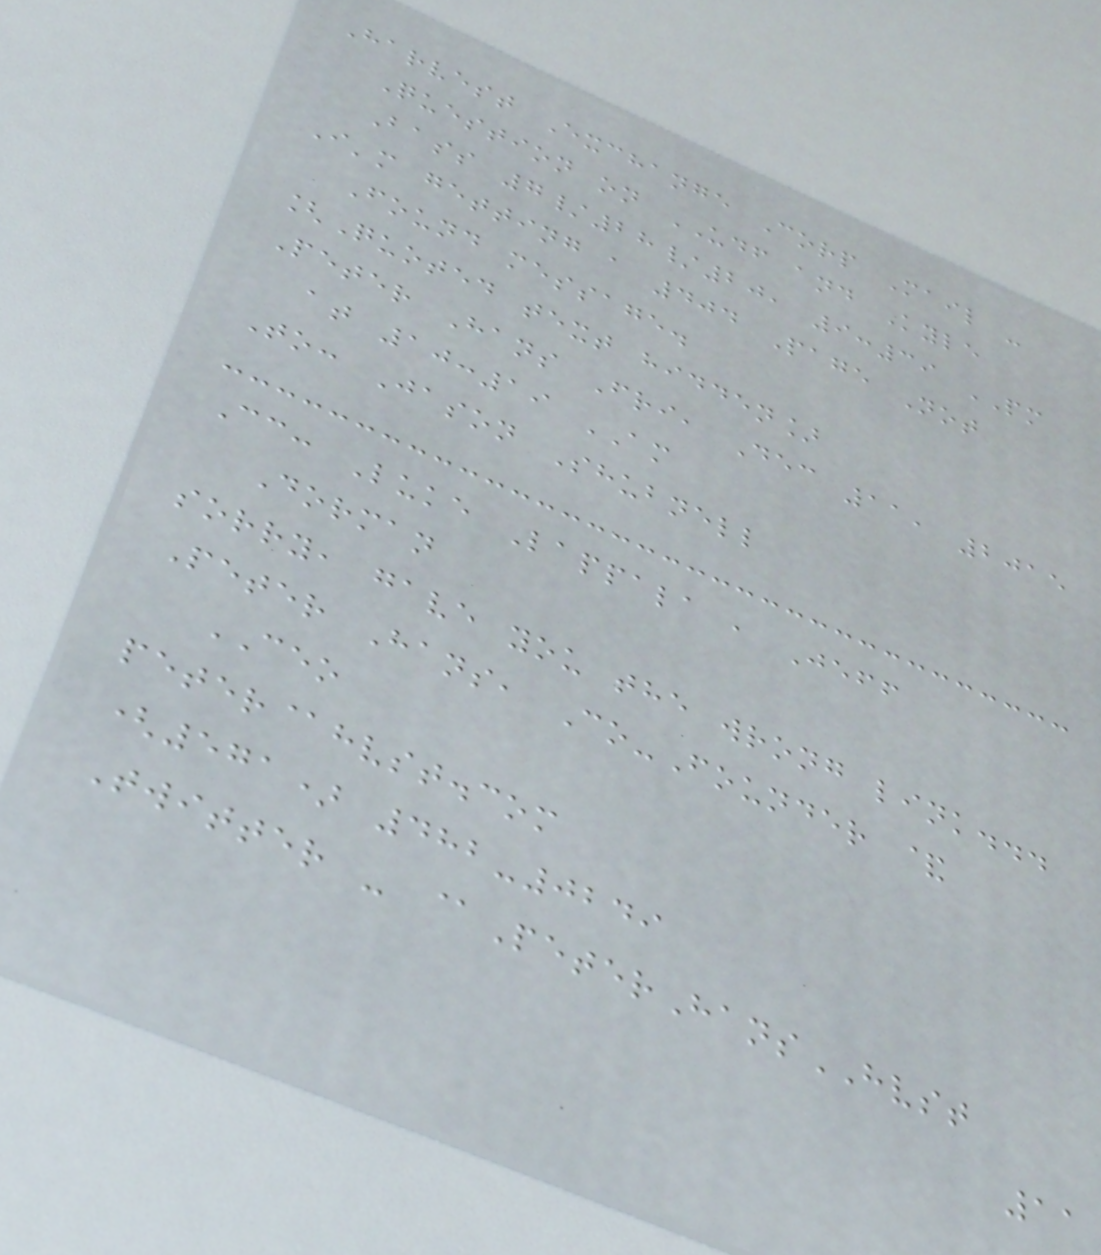Harvest Exchange Corp Mail -
Question on UDF and Kyle
Bass 7/28/20, 9:39 PM
I'm getting a 404 Page Not
Found message.
[Quoted text hidden]
Peter Hans Fri, Dec 11, 2015
at 10:19 AM
To: Jason Shubnell
Cc: Luke Lappala , Jeff
Dorman
sorry, gave you the wrong link...
Peter Hans, Co-Founder &
CEO
peter@hvst.com
(571) 482-0249
Twitter - @PeterHansHVST
11
